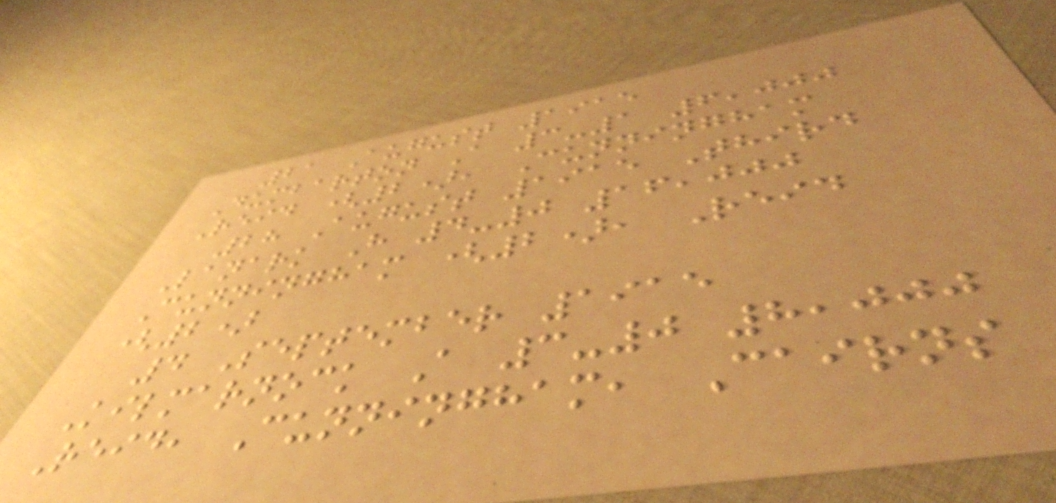21 August 1915
Dumbarton A 3-1 6,000
Reid (2), Cunningham
28 August 1915 Third
Lanark H 4-0 16,000
Cunningham (2), Reid
(2)
4 September 1915
Kilmarnock A 3-0 8,000
Reid, Cunningham, Cairns
